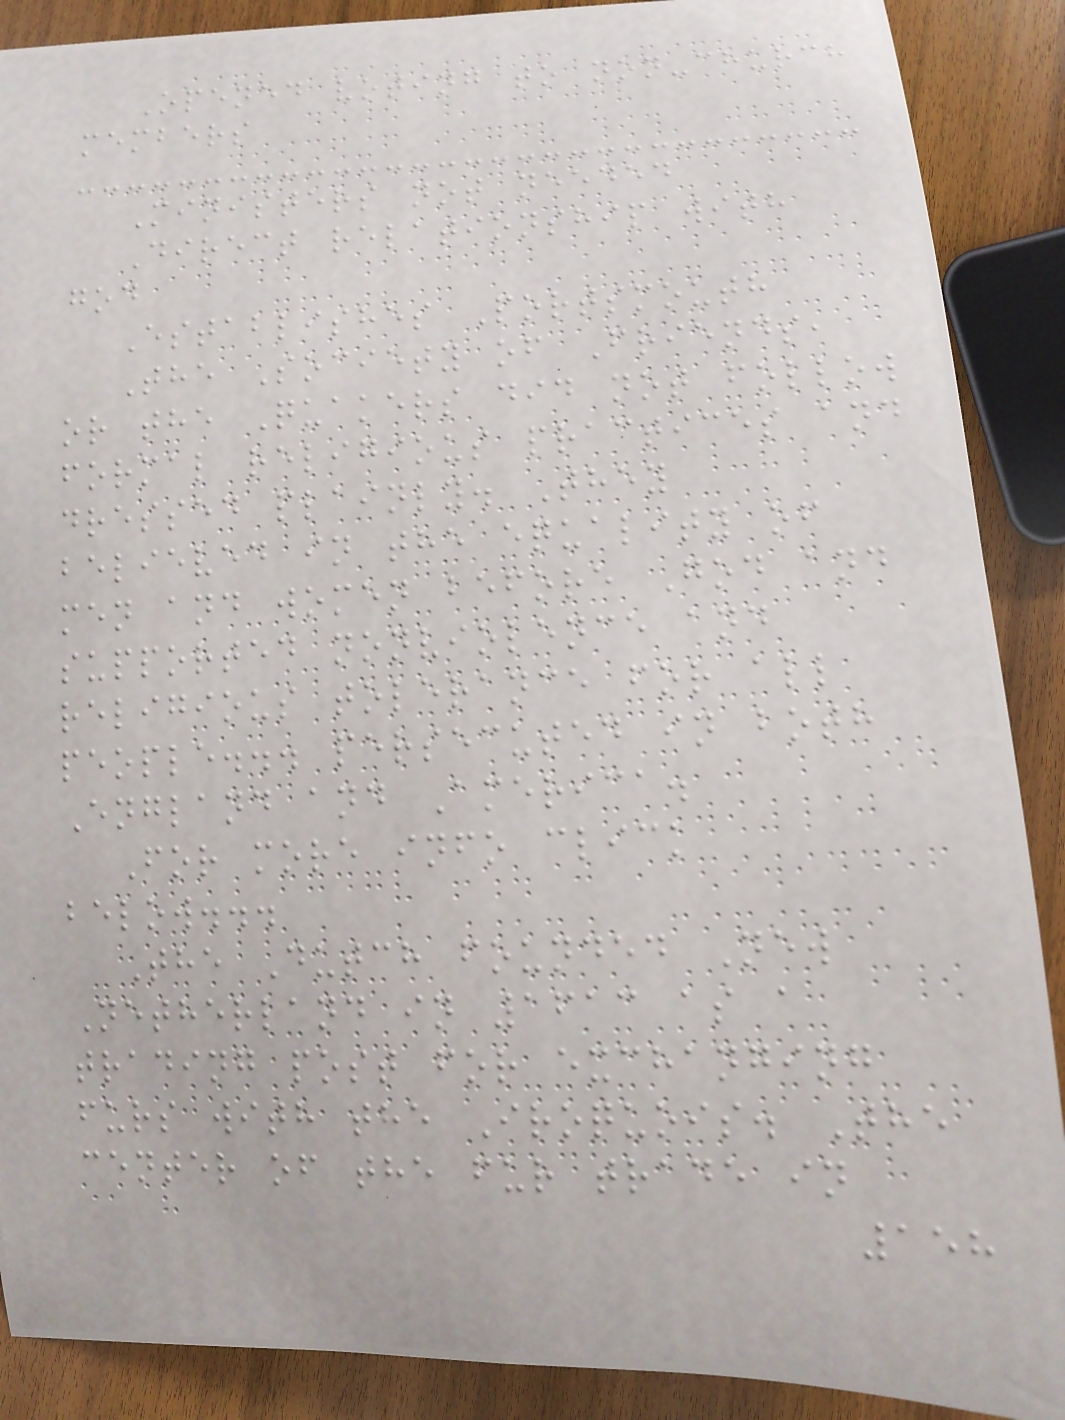Opened voting to non-church
members
Ministers not needed
Direct relationship with
god
Establishes Portsmouth
The Society of Friends,
or the Quakers did not follow
formal religious practices and
dressed plainly. They
believed in the equality of
men and women before God and
supported nonviolence and
religious tolerance for all
people... persecuted in both
England and America.
For more info click
below...
The Dutch founded New
Netherland in 1613 as a
trading post for exchanging
furs with the Iroquois. The
center of the fur trade in
158
